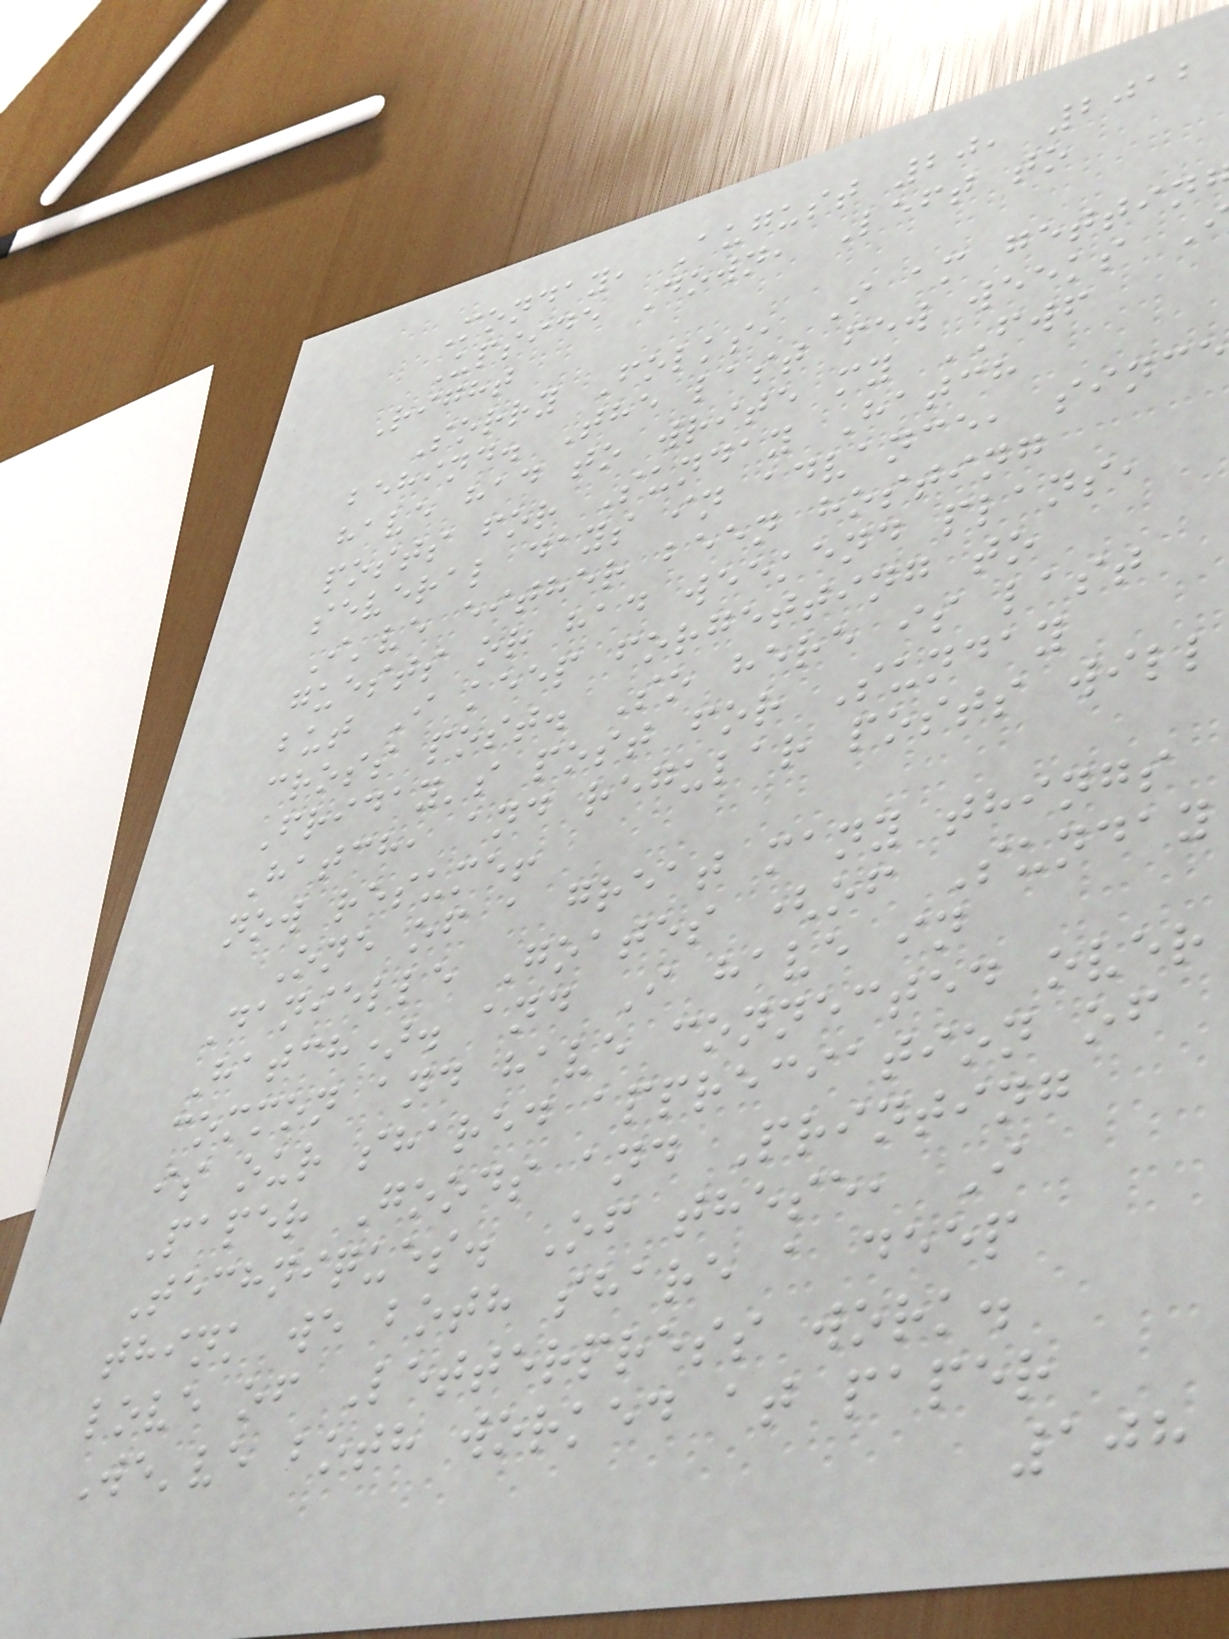Monday, August 20, 2012
Upside Down, Left to
Right
Sorry Folks, I am gettin
behind. The last few weeks
have had to write my FWF
posts for Sunday Hatch
several days in advance, since
I've either been hosting
guests or had weekend plans,
but I keep forgetting to
cross post. So here is last
Friday's post for Sunday
Hatch, and regular posts will
now resume!
One of a great many things
Danielle Goates (of Sunday
Hatch). and I have in
common and have connected over
is our shared appreciation of
Paper Goods and Printing
Techniques. Of these, I
think we both share a deep
love of Letterpress work.
We've both worked at paper
108
